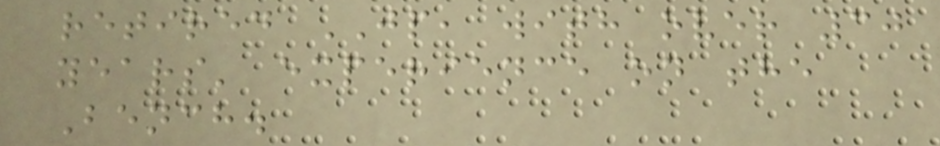retired JP, with over 30
years' experience on the
Bench.
